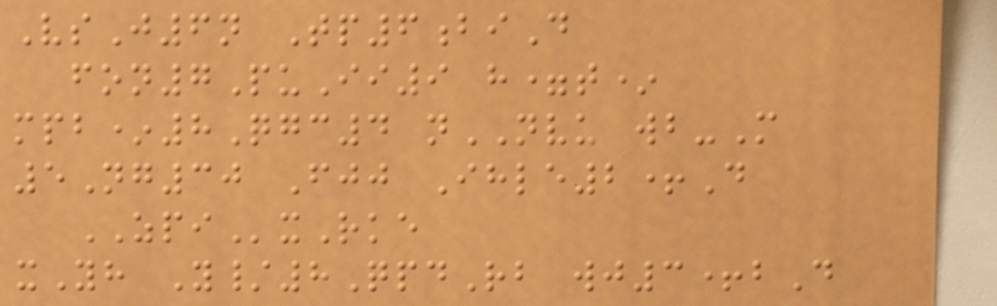VsJ6n Tp6biD
fon7PuIi9 h=t*
mpb*8Qgc4 nNVU wb-M
5Ng30 Fjj Ihle2+D
ZPIxRke
xYh Y/8QpdRb wj3+bD
